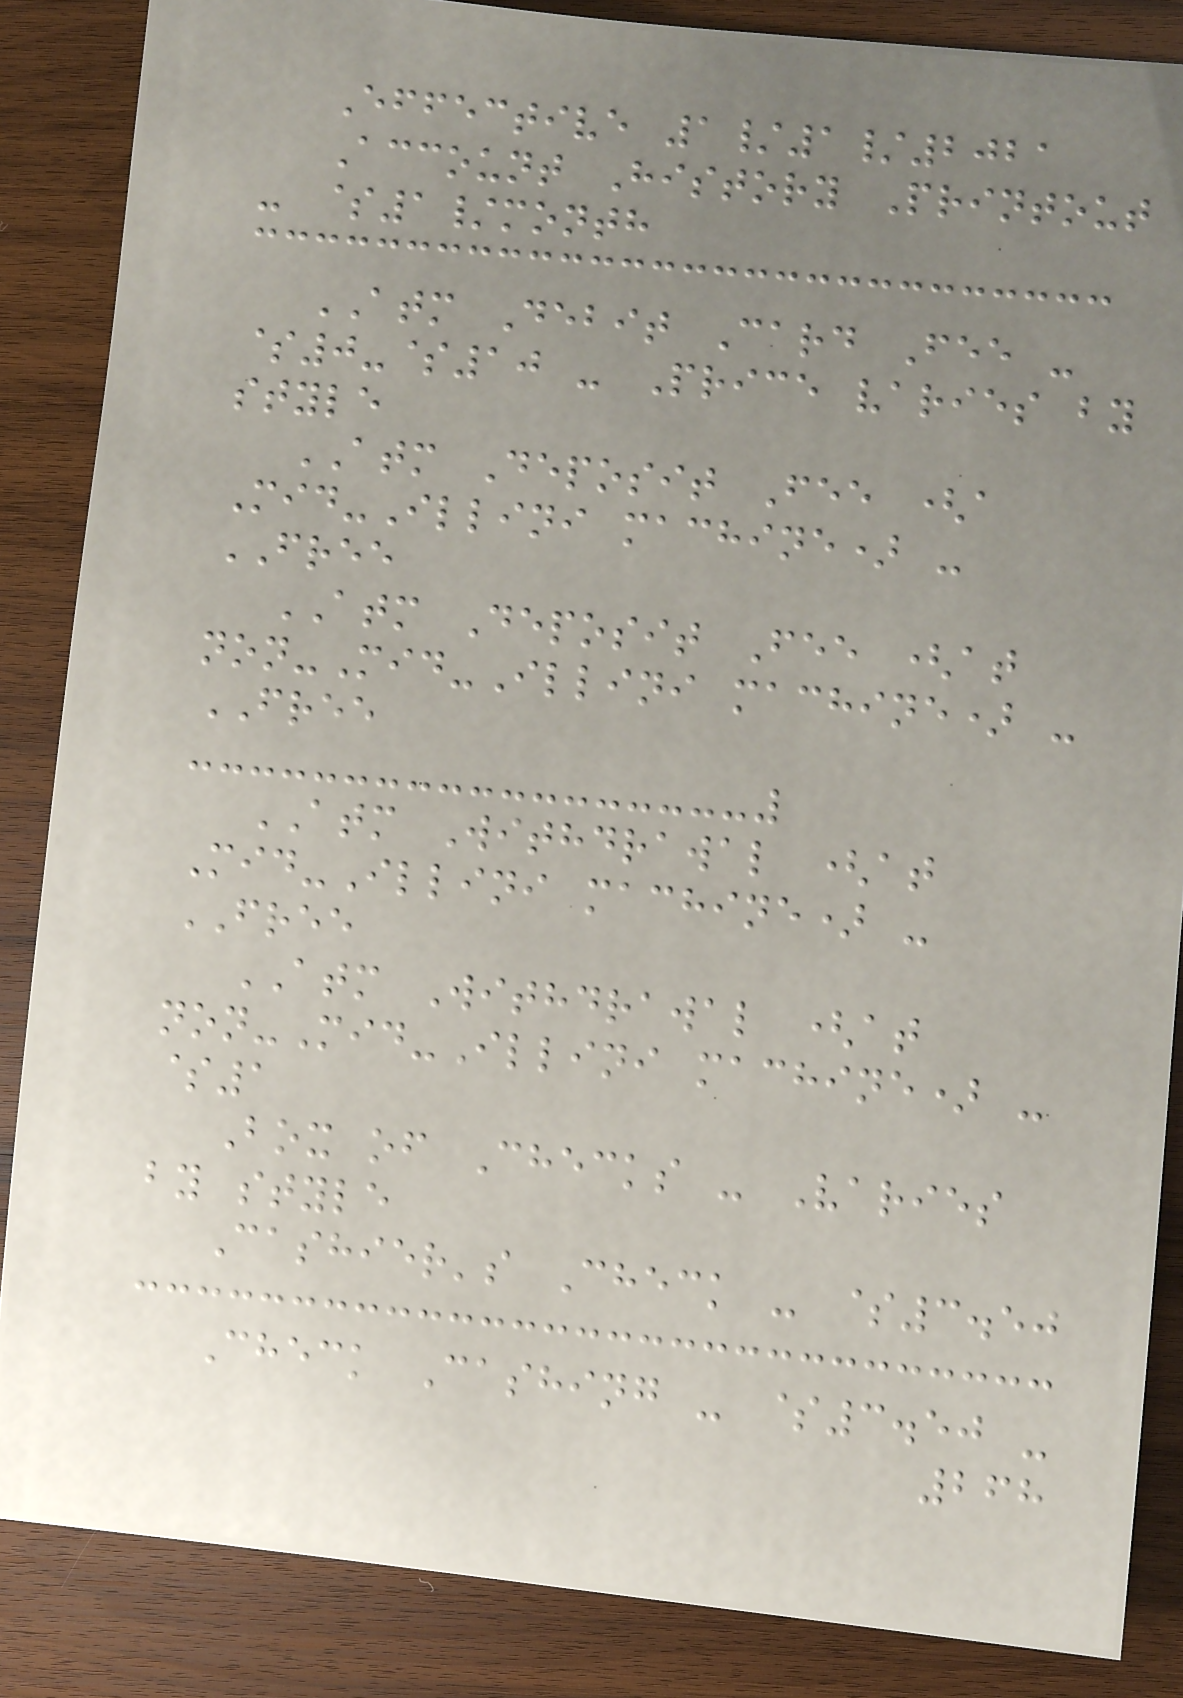Effective 1/1/2021
Account History Printout
- $1/month
ATM Debit Card Fee -
$0-$10 - Price varies by
style
ATM Deposit Fee (a
Mid-Illini machine) -
FREE
ATM Deposit Fee (at
non-Mid-Illini machine) -
FREE
ATM Withdrawal (at
Mid-Illini machine) -
FREE
ATM Withdrawal (at
non-Mid-Illini machine) -
$1
Box of Checks - Varies
by style
Cashier's Check - $3.50
Check Cashing - $3.50 -
268
